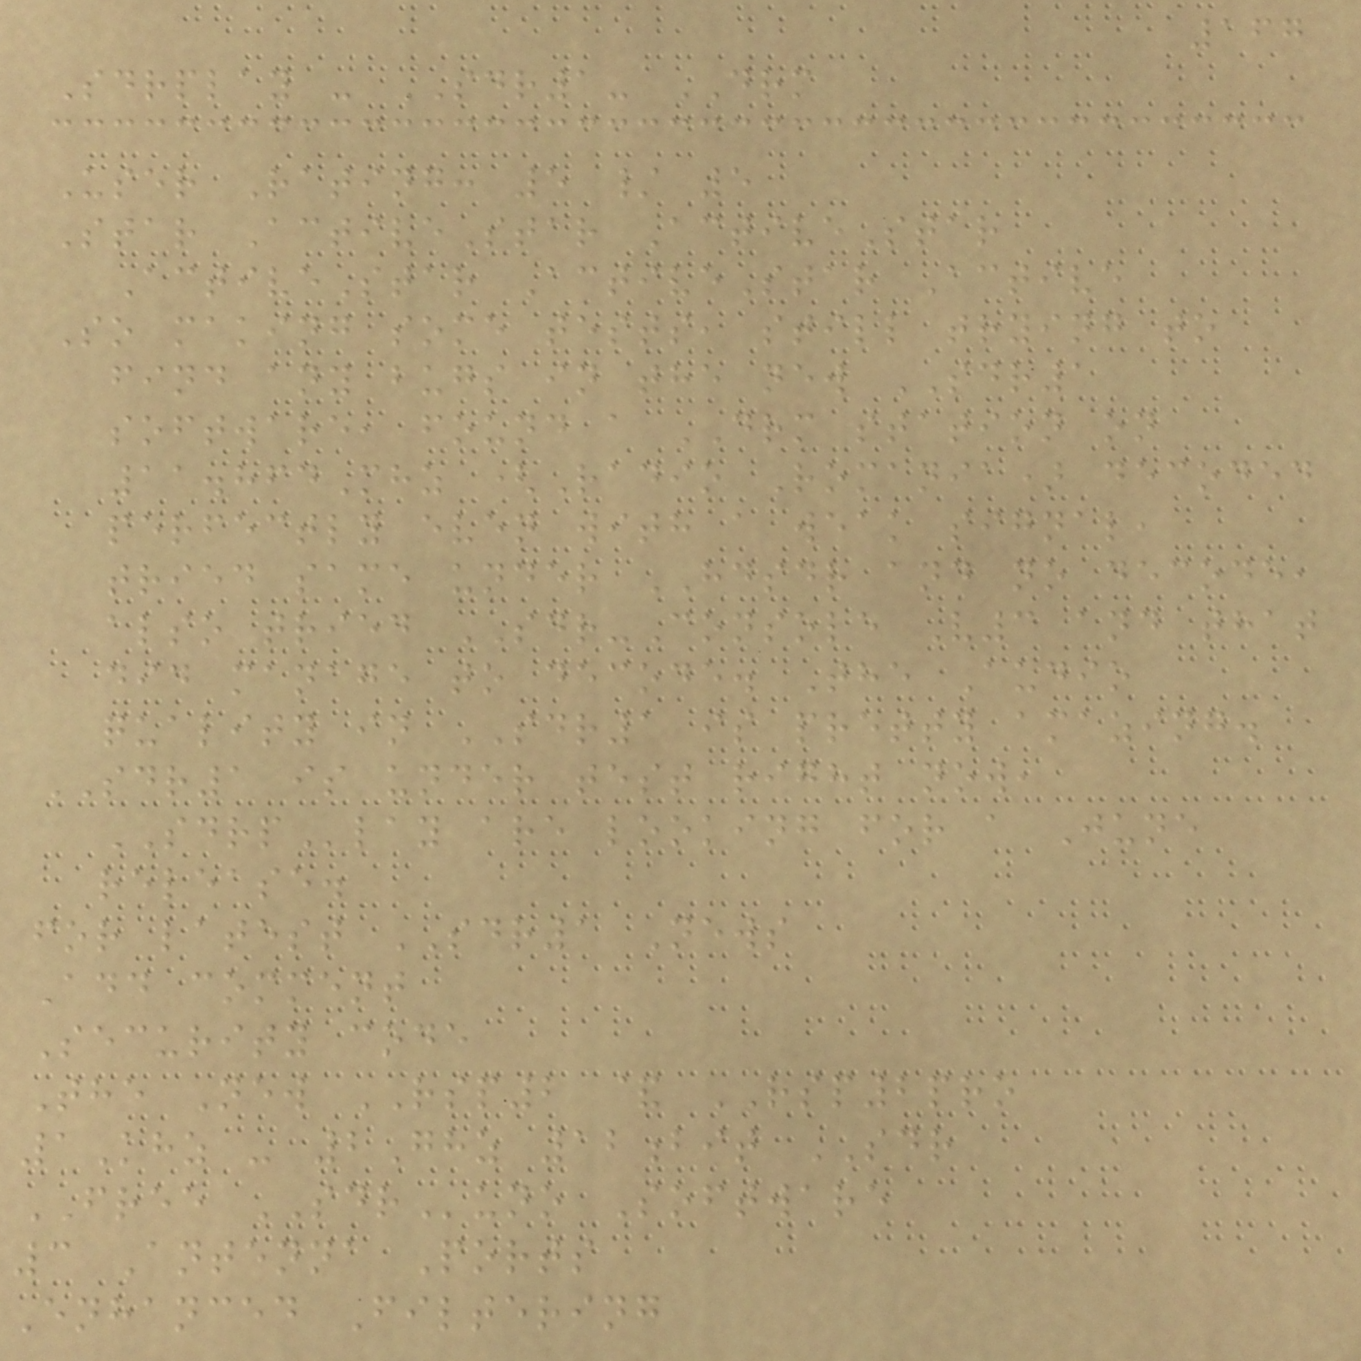167
Sdrplay - SDR1- DRM
User Rating: 5 / 5
Star ActiveStar ActiveStar
ActiveStar ActiveStar Active
So making some tests, still trying to
find any bugs in the new SDR1
software, found a DRM station on
11.864Mhz (Radio Romania) decoded
perfectly even with a weak signal,
tried same under HDSDR and no decode,
also tried SDR-Console V3 and that
did manage to decode. The Audio
quality in SDR1 is pretty amazing.
SDR1 is under test right now,
SDRPlay are looking for a June
release.
for latest SDR1 News
Add comment
Security code
The New RSP2 & RSP2pro
1Khz - 2Ghz 12bit SDR
FREE SDRuno Software
3 Antenna Ports
Enhanced Filtering
